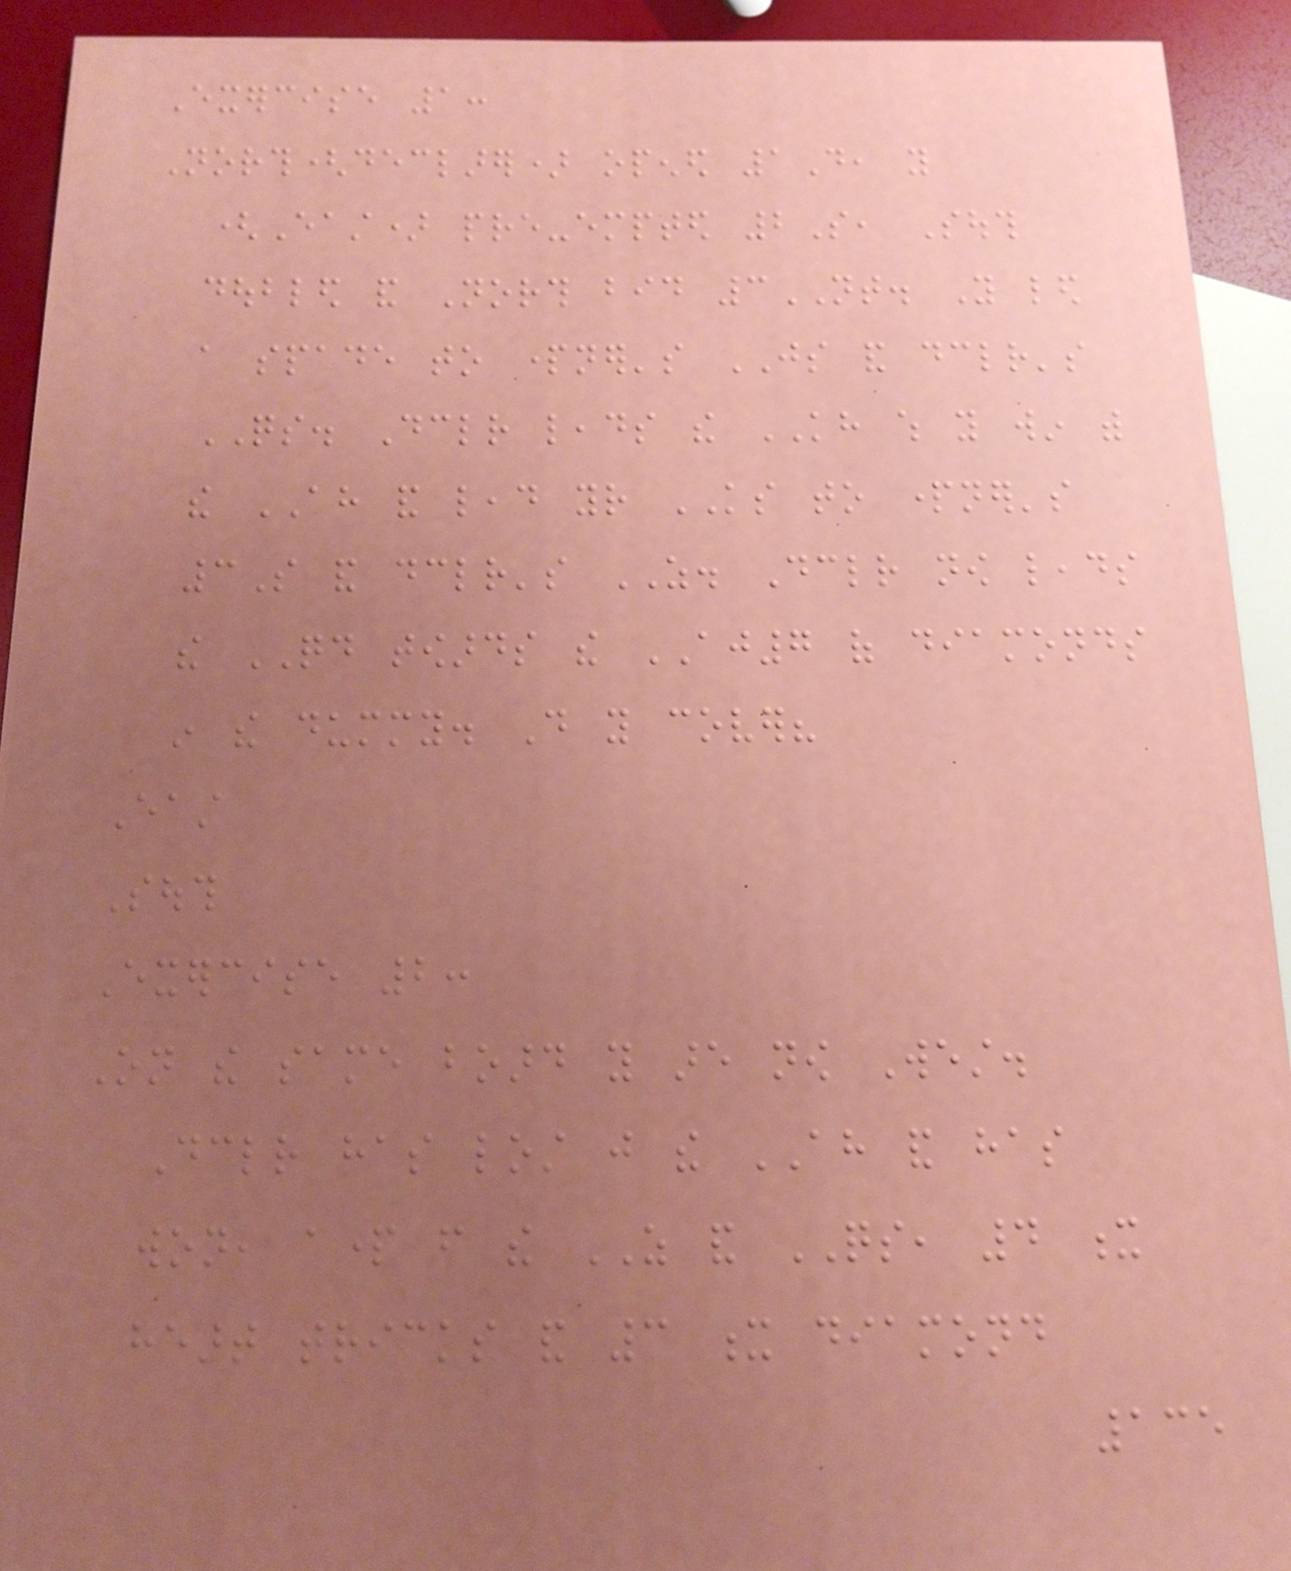Exercise 1:
North(declarer) opened 1D, you
(East) pre-empted 2S, South
doubled and North bid 3NT. You led
a spade to partner's JS and declarer's
QS. Declarer leads the KH which you win with
the AH and lead your KS to partner's
3S and declarer's AS. Declarer now leads
the QD towards the AJ7 of diamonds
in the dummy. Do you cover?
East
South
Exercise 2:
On the same board you are now West.
Declarer has lost just the AH and has
won, apart from the AS and QS, 4 x
heart tricks and 3 x diamond
135
